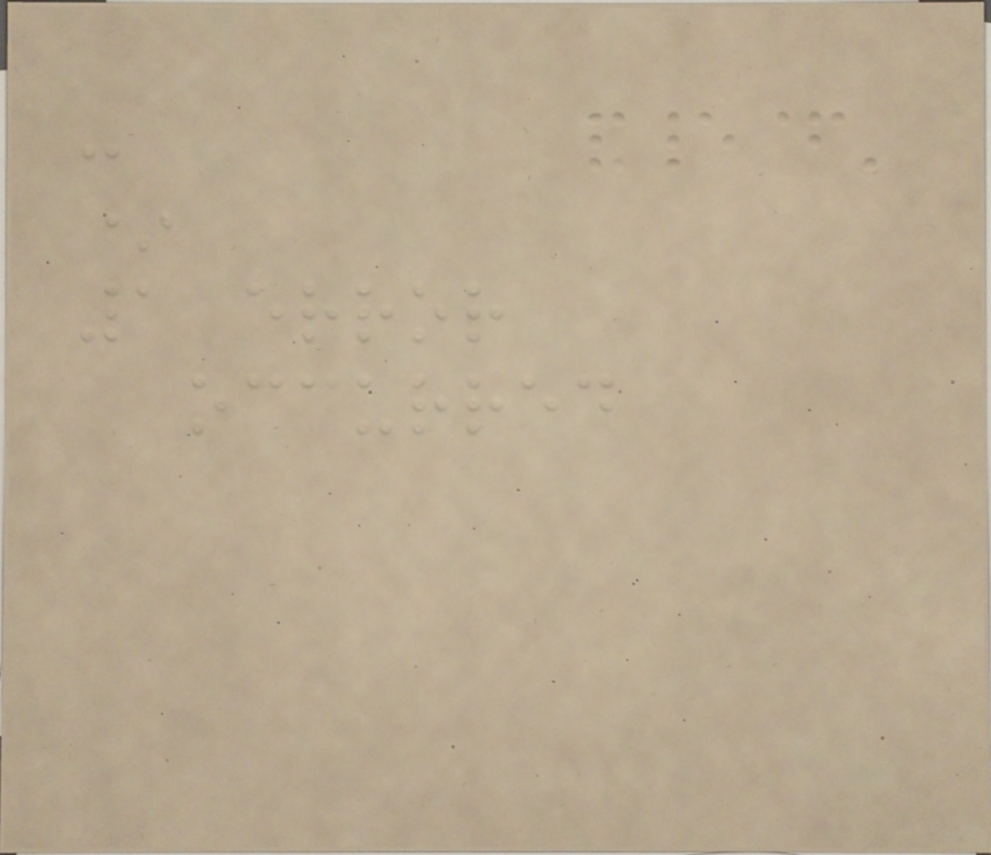-
*
1 error
occurred
